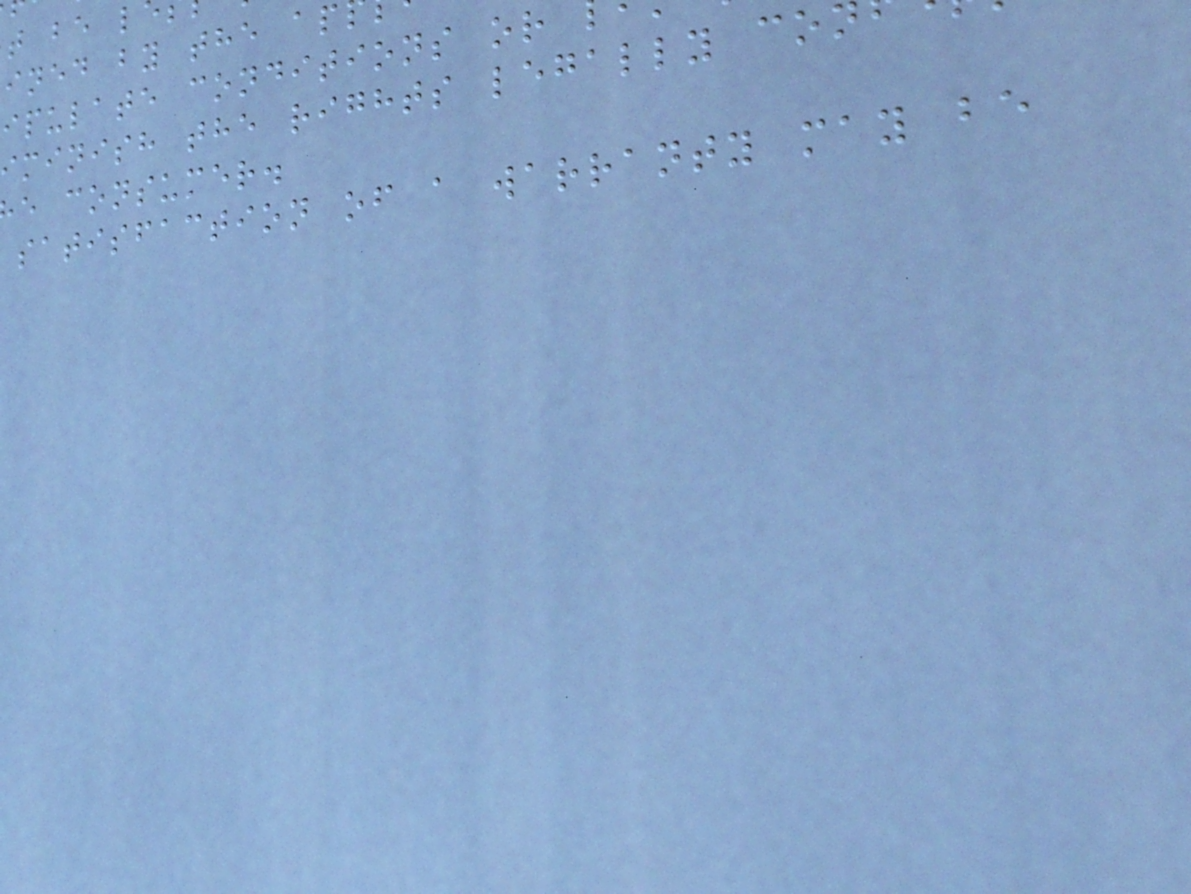ined by the ap
ipulate conditions or
minish the rights legally co
e consumer.
satisfaction of a warranty may be
